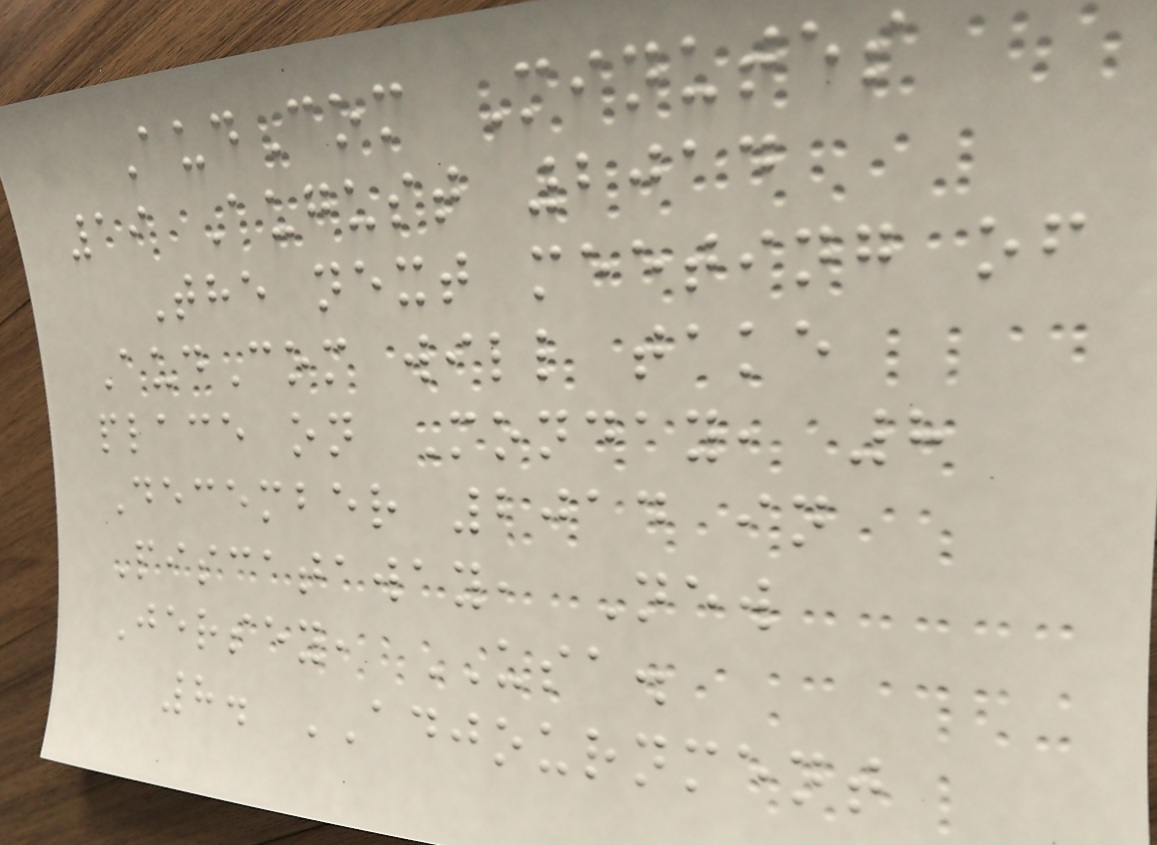AudCom Minutes
19 August 2014
The next meeting of
AudCom will take
place on Monday, 8
December 2014 in
Piscataway, New
Jersey, USA.
8. ADJOURNMENT
